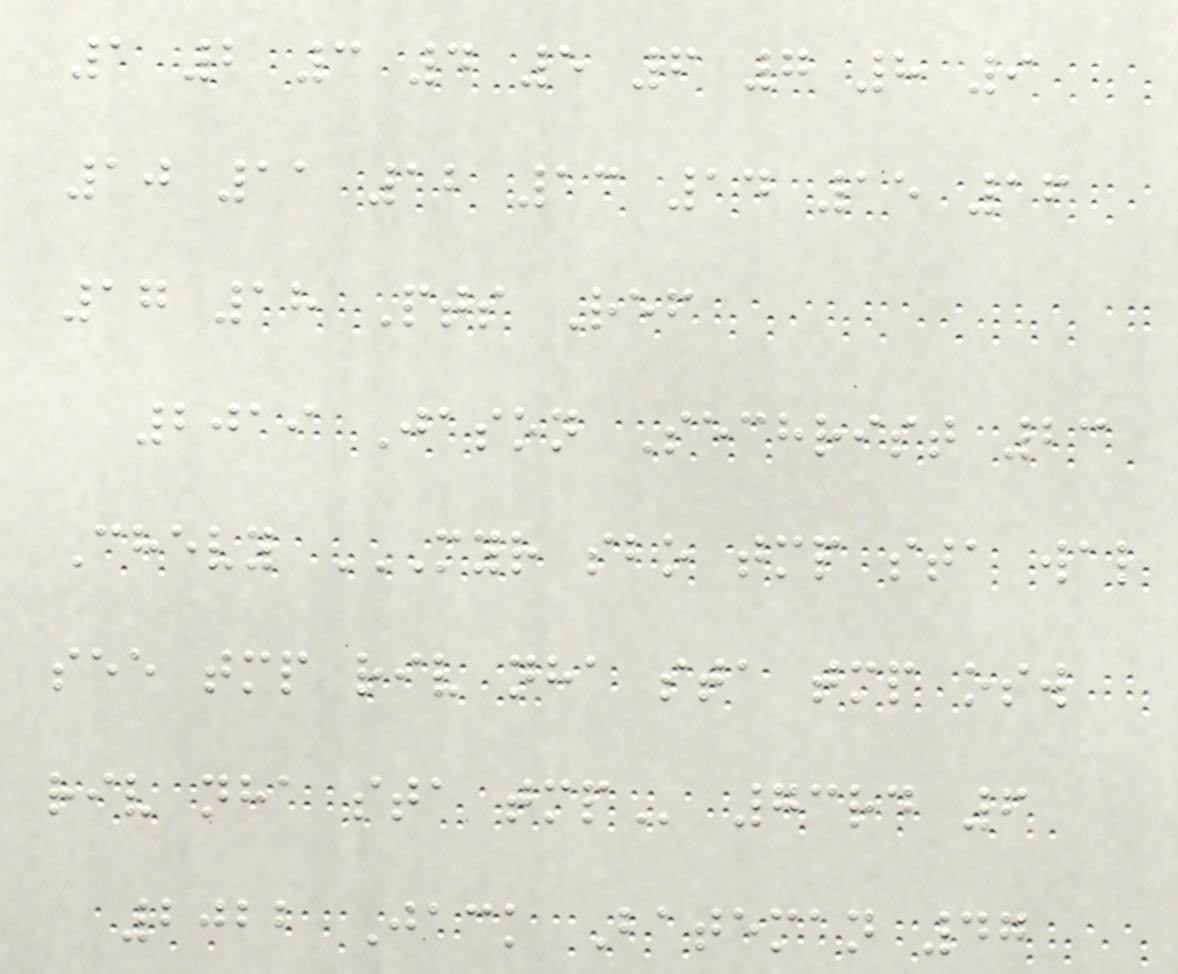1 2 3 4 5 6 7 8 9
10 11 12 13 14 15 16
17 18 Pts Ref
2019 Jason Sechrist 23
Chevy MYR SBO TMP STA WAL
SEE TMP RIV NHA STA TMP OSW
RIV NHA STA TMP 73rd 6
2022 Jack Bateman 47
